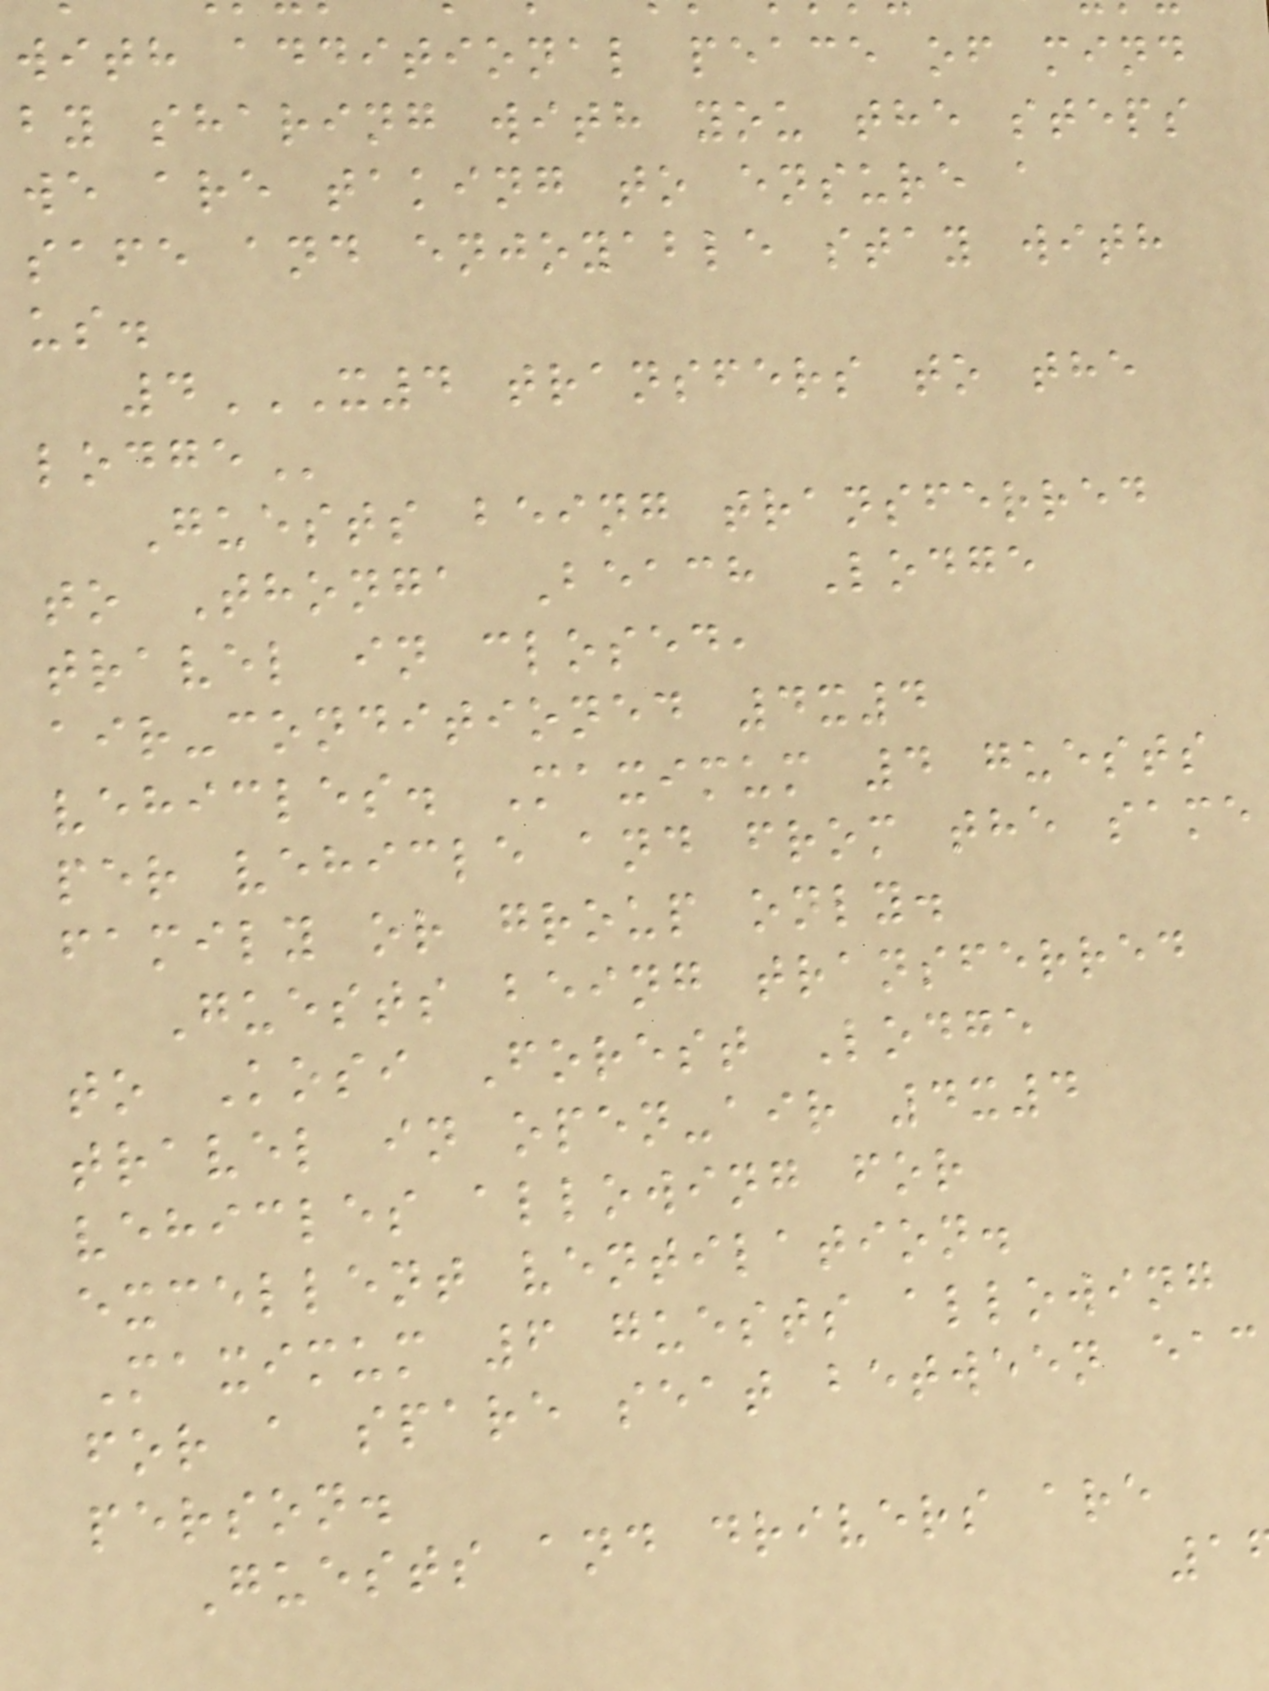with additional peace of mind
by sharing with you the steps
we are taking to ensure a
safe and enjoyable stay with
us.
4X4 TRANSFERS TO THE
Guests being transferred
to Thonga Beach Lodge
travel in closed,
air-conditioned 4x4
vehicles. Maximum 4 guests
per vehicle and from the same
family or group only.
Guests being transferred
to Kosi Forest Lodge
travel in open-air 4x4
vehicles allowing for
excellent ventilation.
Maximum 6 guests allowing
for a spare seat between eac
person.
Guests and drivers are
